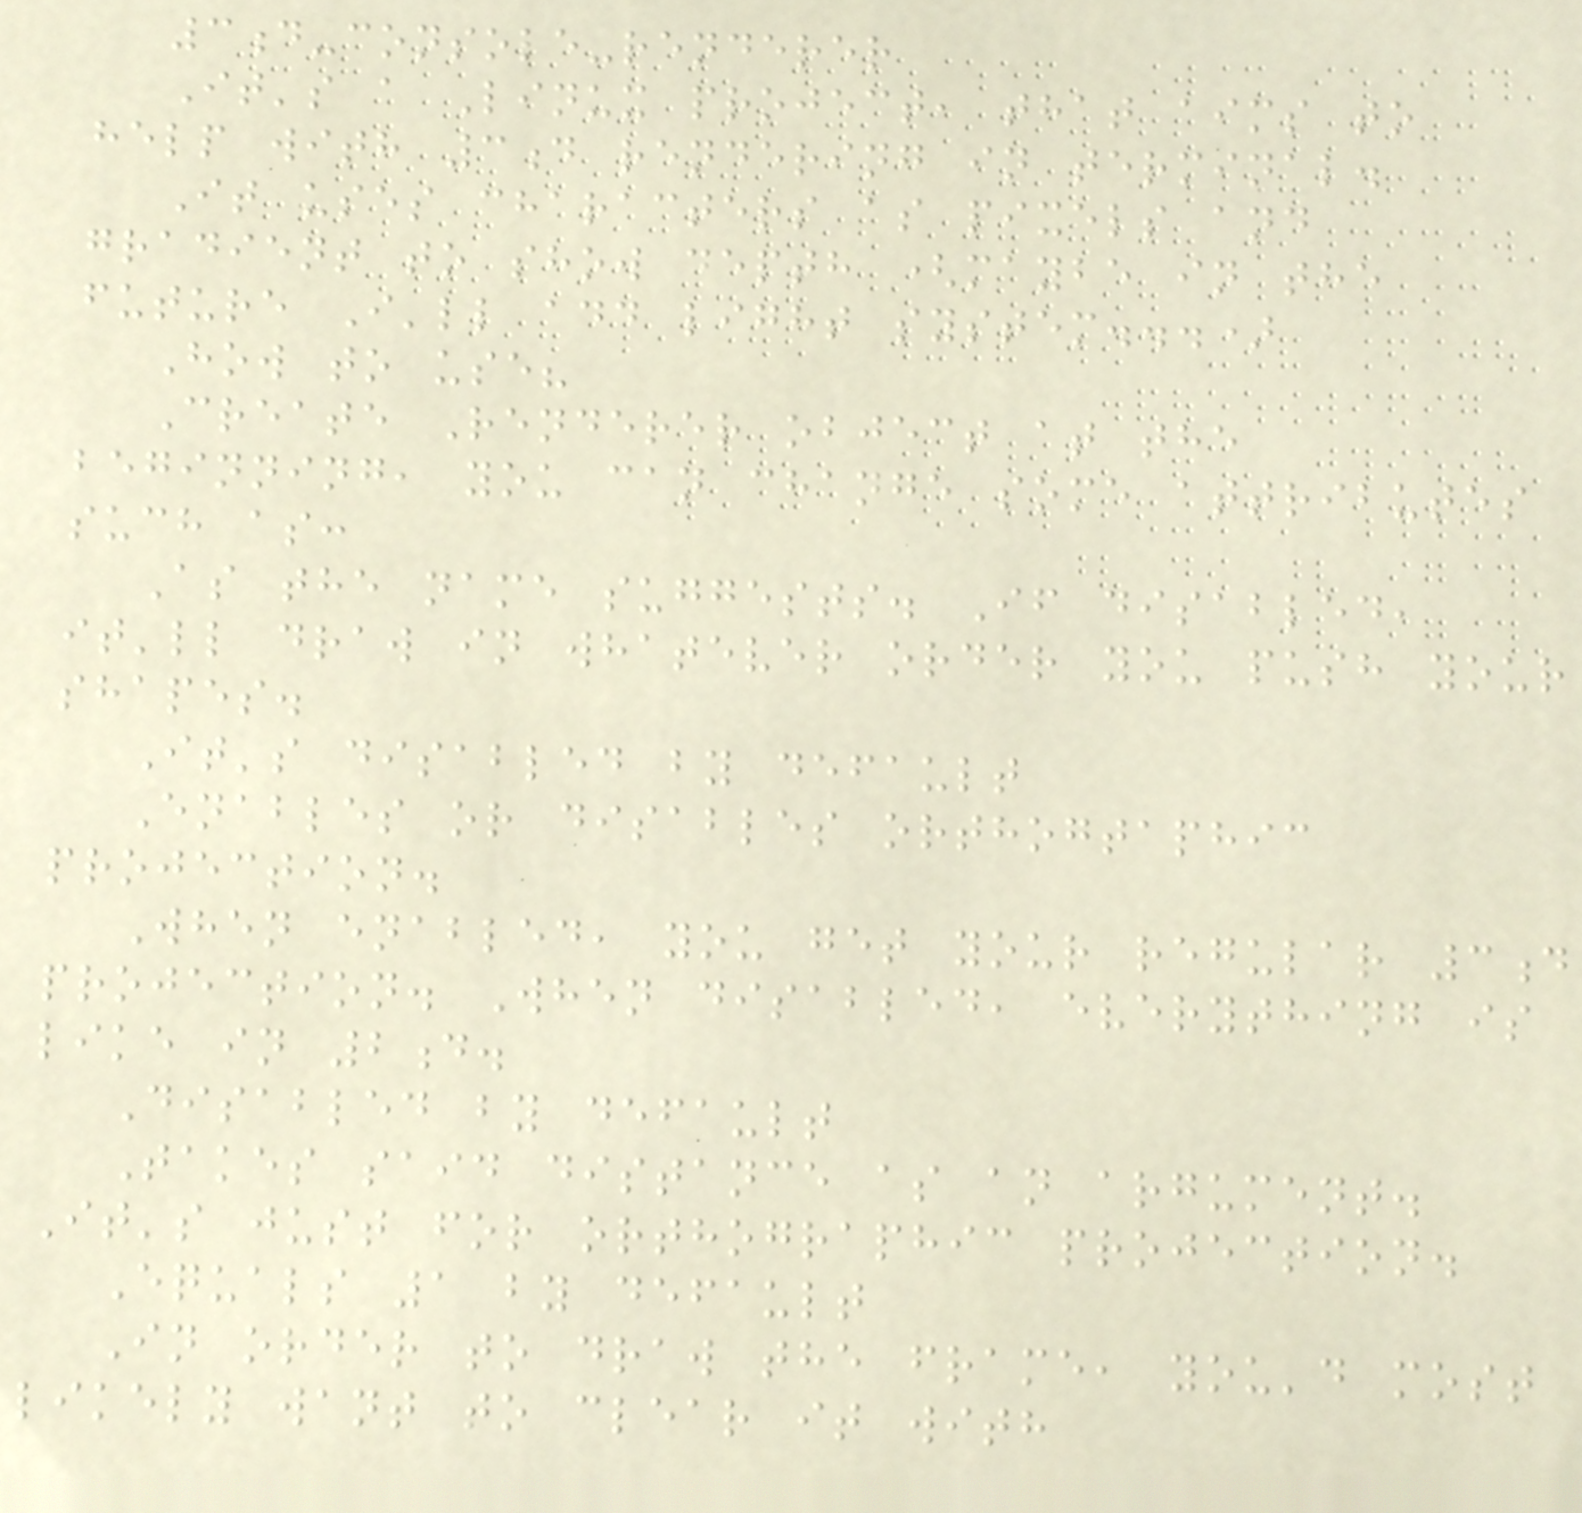3d-console-renderer
It's a Linux project, that aims to
help with 3d rendering in terminal.
It uses characters as pixels and
gradient to show depth (maybe in the
future I'll add light system...)
How to use?
Create Renderer object at the
beginning, you can change some attributes
such as:
As the name suggests. If disabled,
it'll draw in whatever order you push your
shapes.
It's disabled by default
Enables or disables orthogtaphic
projection.
When enabled, you get your regular 3d
projection. When disabled, everything is
like in 2d.
Disabled by default
Takes said distance as an argument.
It's just for orthographic projection.
Equals 1 by default
In order to draw the frame, you'd most
likely want to clear it with
